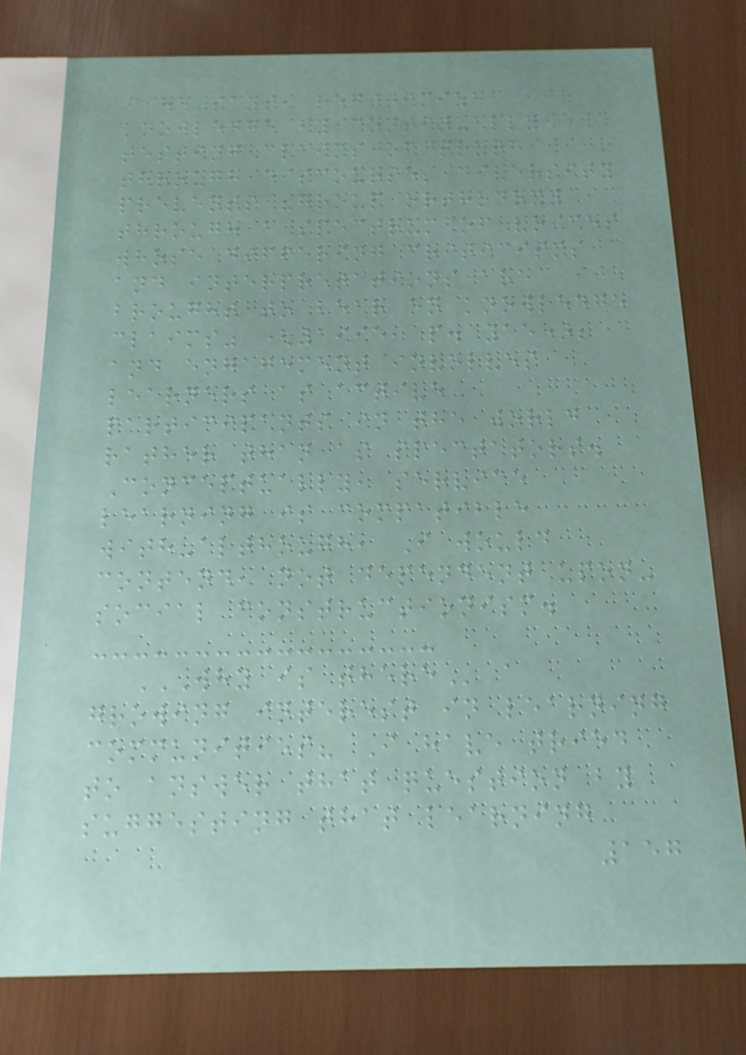he says, legitimize
knowledge by continually
testing claims of truth
through discourse; diversity
prevents "group orthodoxy
through a spectrum of voices
whose differing criticisms
and interpretations are
brought to bear on knowledge
claims" (1995, p. 15);
and engagement involves
learners as active
participants in the world
rather than as spectators.
Conceptually, service
learning is compatible
with-although, I would
contend, not dependent upon-
social constructionism.
WHY IS THERE a
growing interest in learning
communities? I have tried
to answer that question by
suggesting that learning
157
